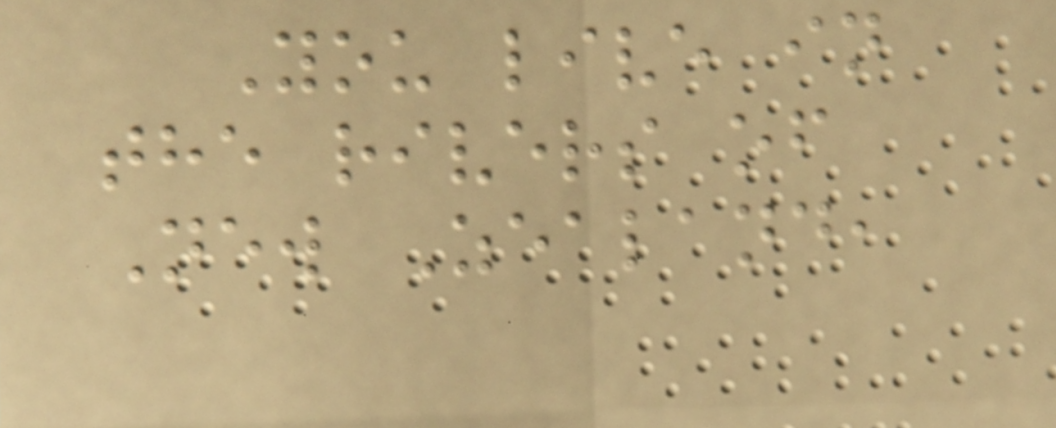You live in
the rivers of
New Zealand,
